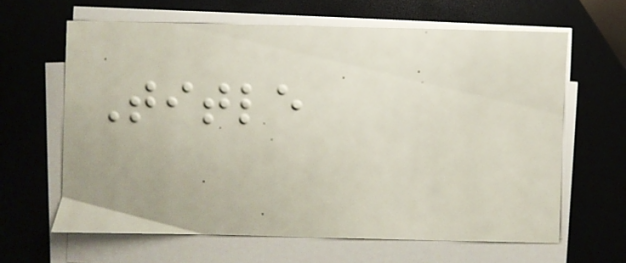Title
